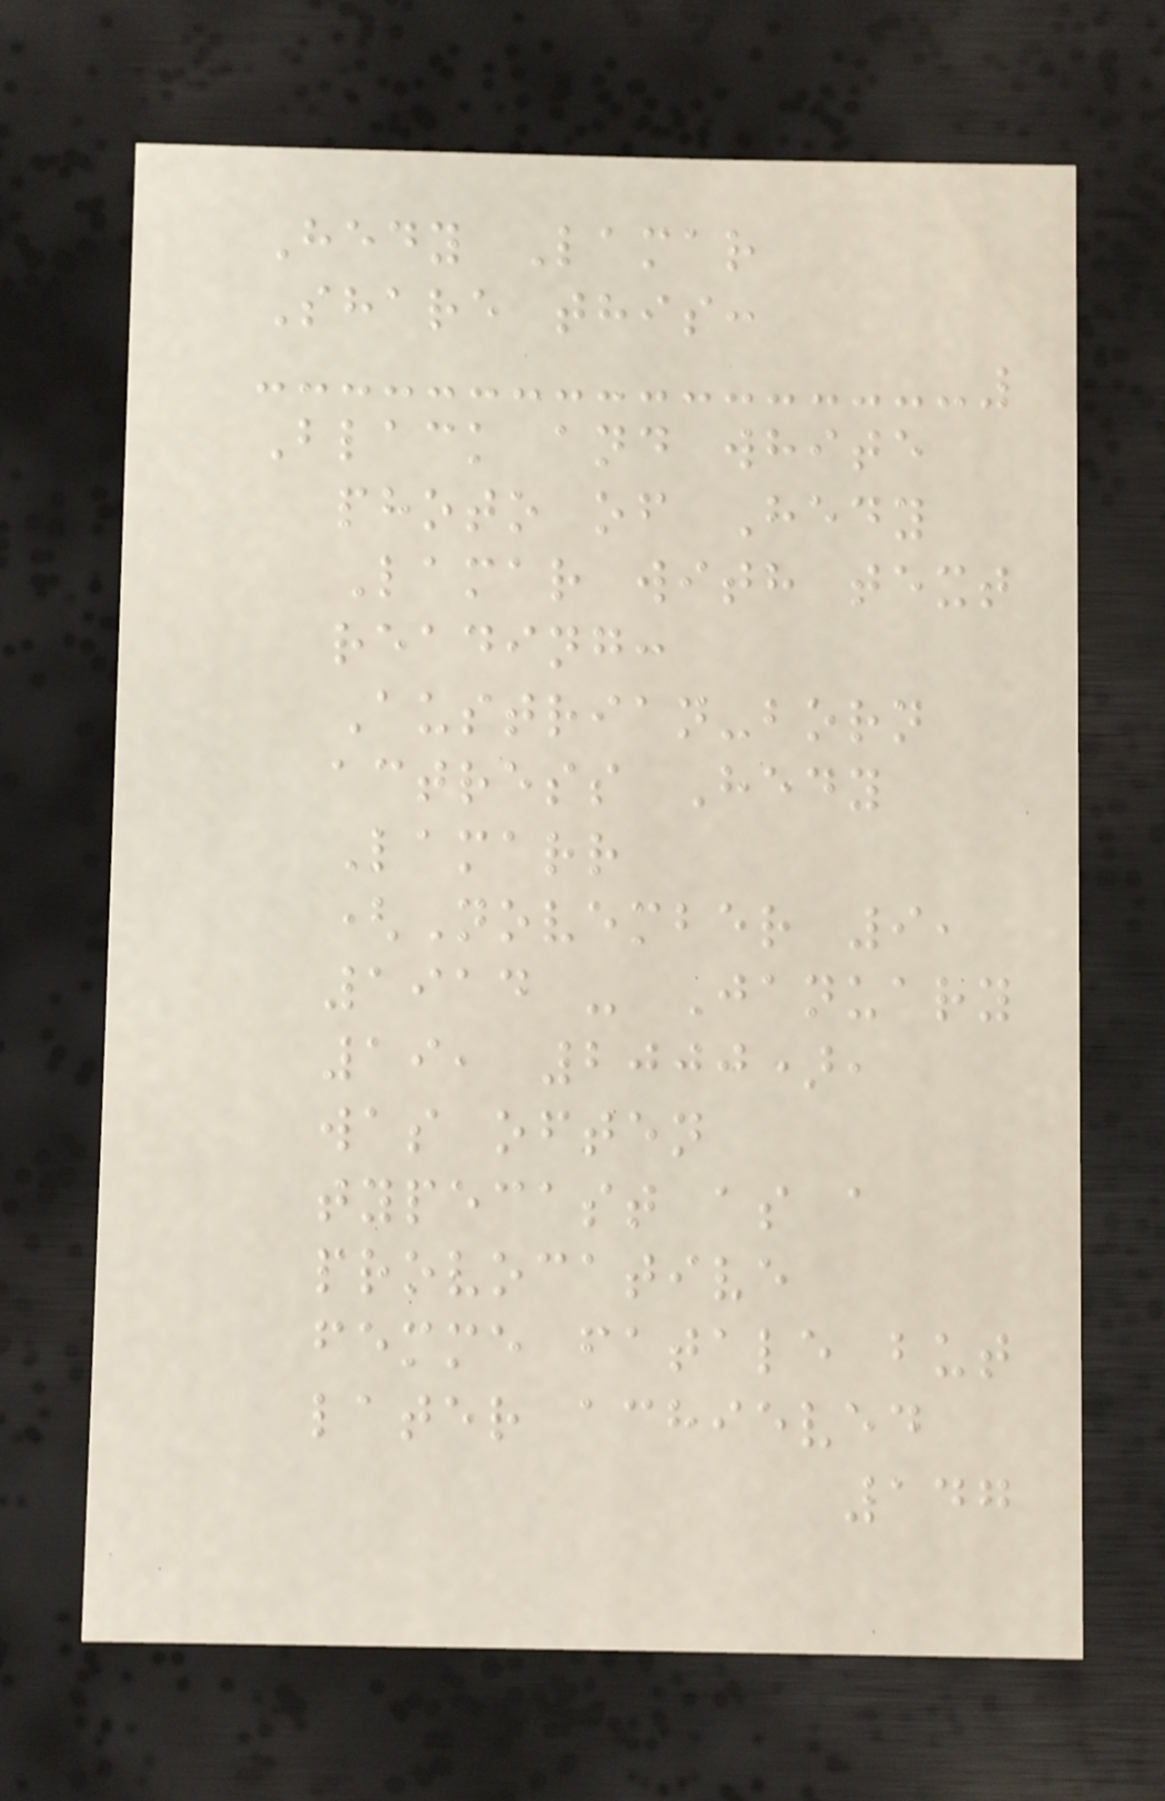Hedy Lamar
Share this:
Black and white
photo of Hedy
Lamar with text
reading:
Austrian-born
actress Hedy
Lamarr
(November 9,
1914 - January
19, 2000),
was often
typecast as a
provocative
femme fatale but
later achieved
147
